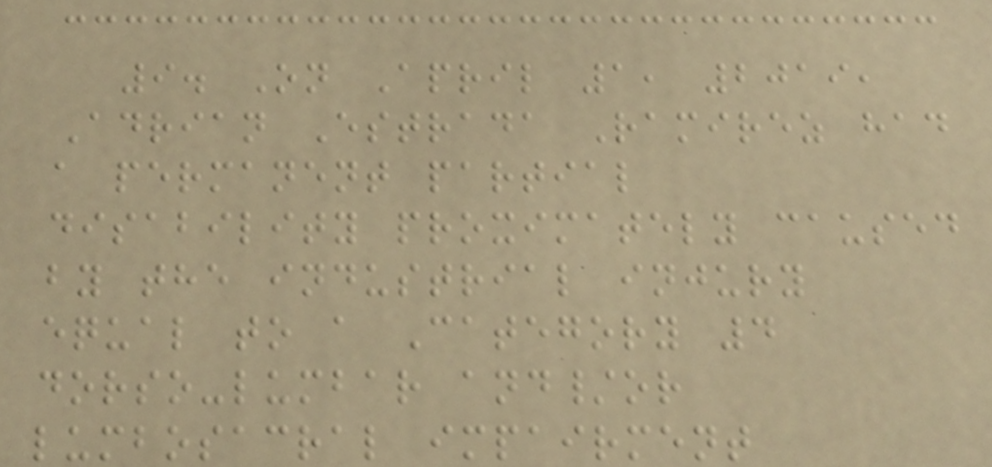9. On April 1, 2019,
Adrian Estrada Ramirez had
a permanent partial
disability proximately caused
by the industrial injury
equal to a Category 4
dorso-lumbar and/or
lumbosacral impairment
